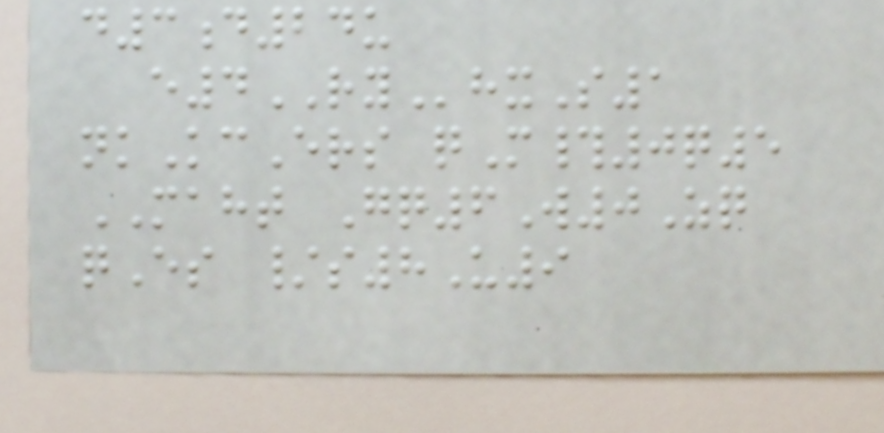d3d24u
e4RYhxS1
nkKcErs qM#0q5
MAHT Gq6W0Zq
qEs /s8U9
